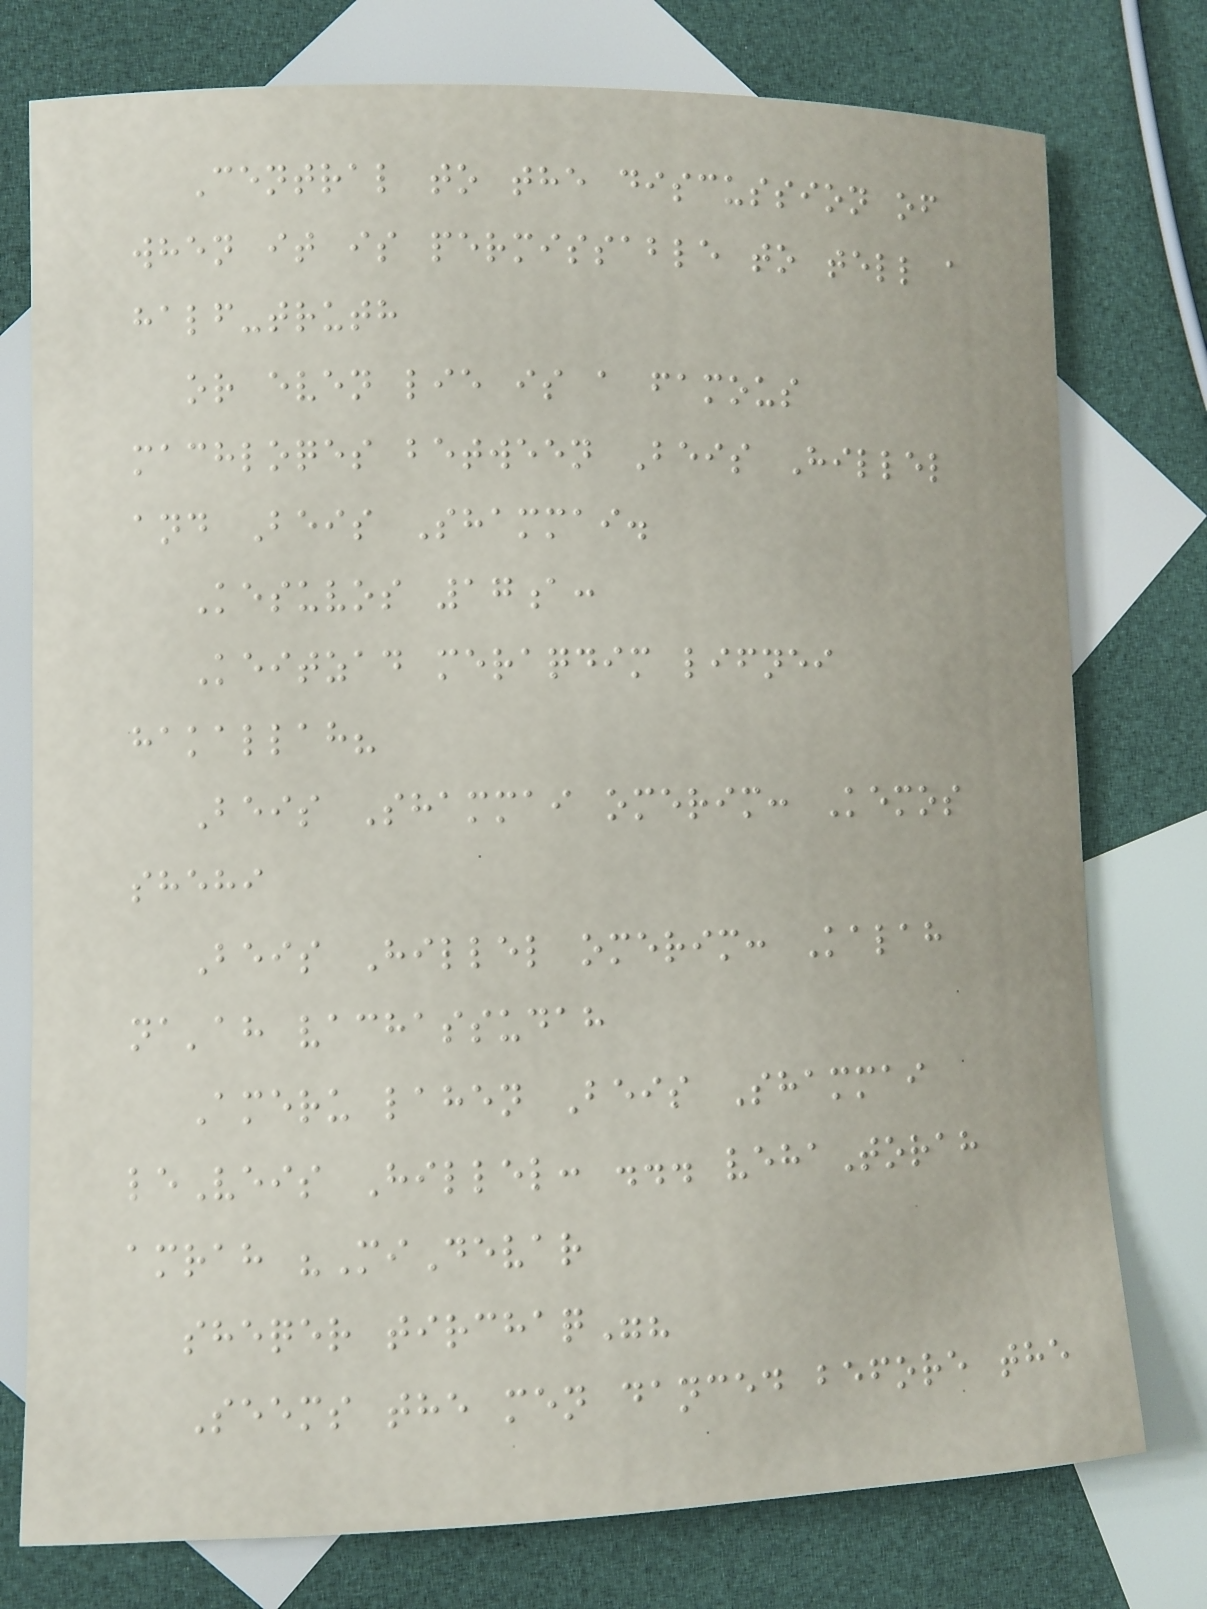Central to the discussion of
when it is permissable to tell a
half-truth
or even lie is a famous
machloqes between Beis Hillel
and Beis Shammai.
Kesuvos 17a:
Keitzad meraqdim lifnei
hakallah?
Beis Shammai omerim: Kemos
shehi
Beis Hillel omerim: Kalah
na'ah vachassudah
Ameru lahen Beis Shammai
leVeis Hillel: ... vehaTorah
amrah "MiDevar
sheqer tirchaq"?
Seems the men danced before the
